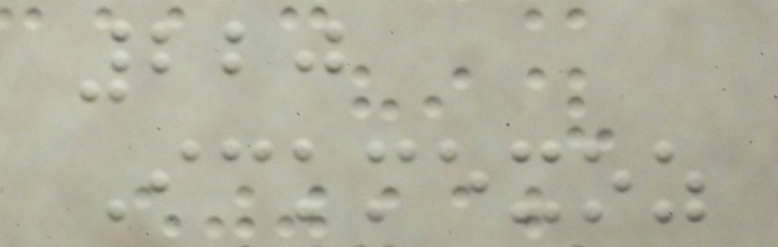220
Ickmexoz
